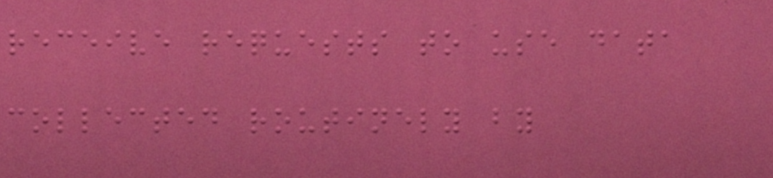receive requests to use data
collected routinely by
